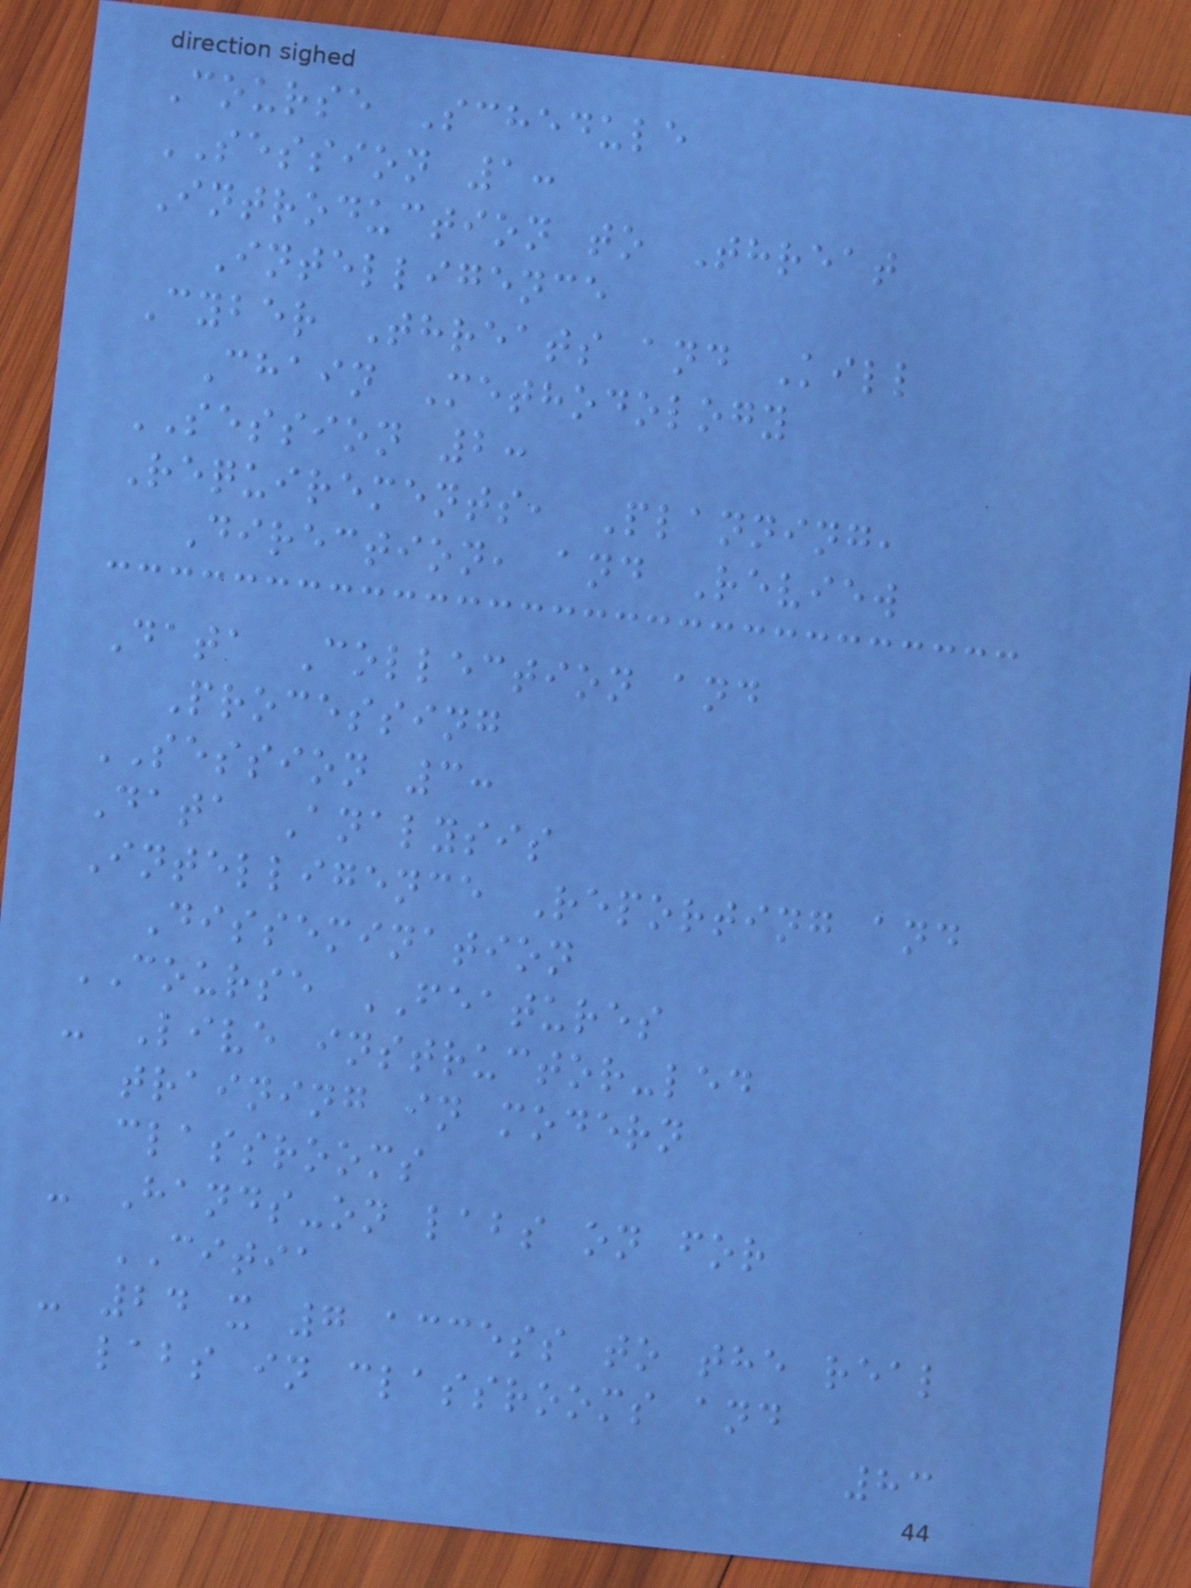Course Schedule
SESSION 1:
Introduction to Threat
Intelligence
Cyber Threats and Kill
Chain Methodology
SESSION 2:
Requirements, Planning,
Direction, and Review
Data Collection and
Processing
SESSION 3:
Data Analysis
Intelligence Reporting and
Dissemination
COURSE FEATURES
- Live instructor-led
training in modern
classrooms
- Hands-on labs on for
CITIA
- 24 x 7 access to the real
labs in classrooms and
83
